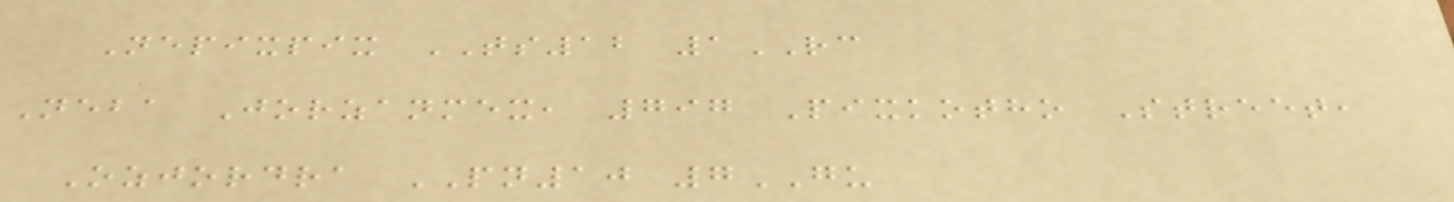Nepixpix TS12 1RC
Neba Jorzanmex, 797 Pixkotho Street,
Ozjordra PN10 7GU
